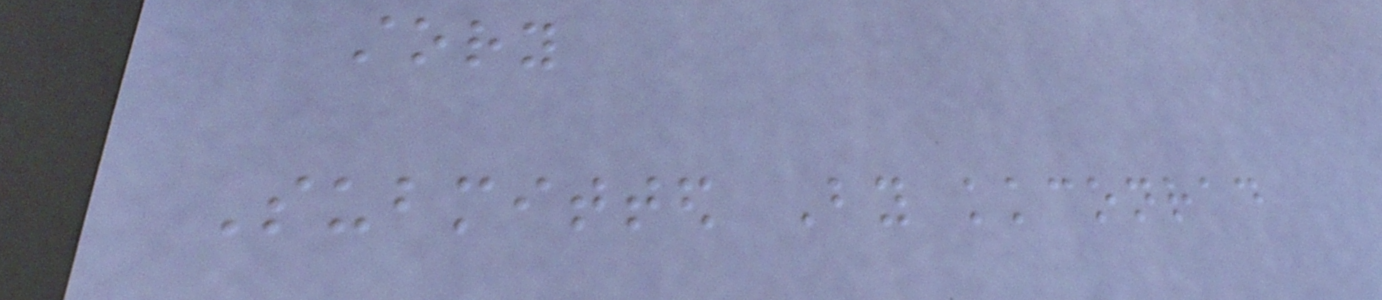story
Submitted By kkconrad
